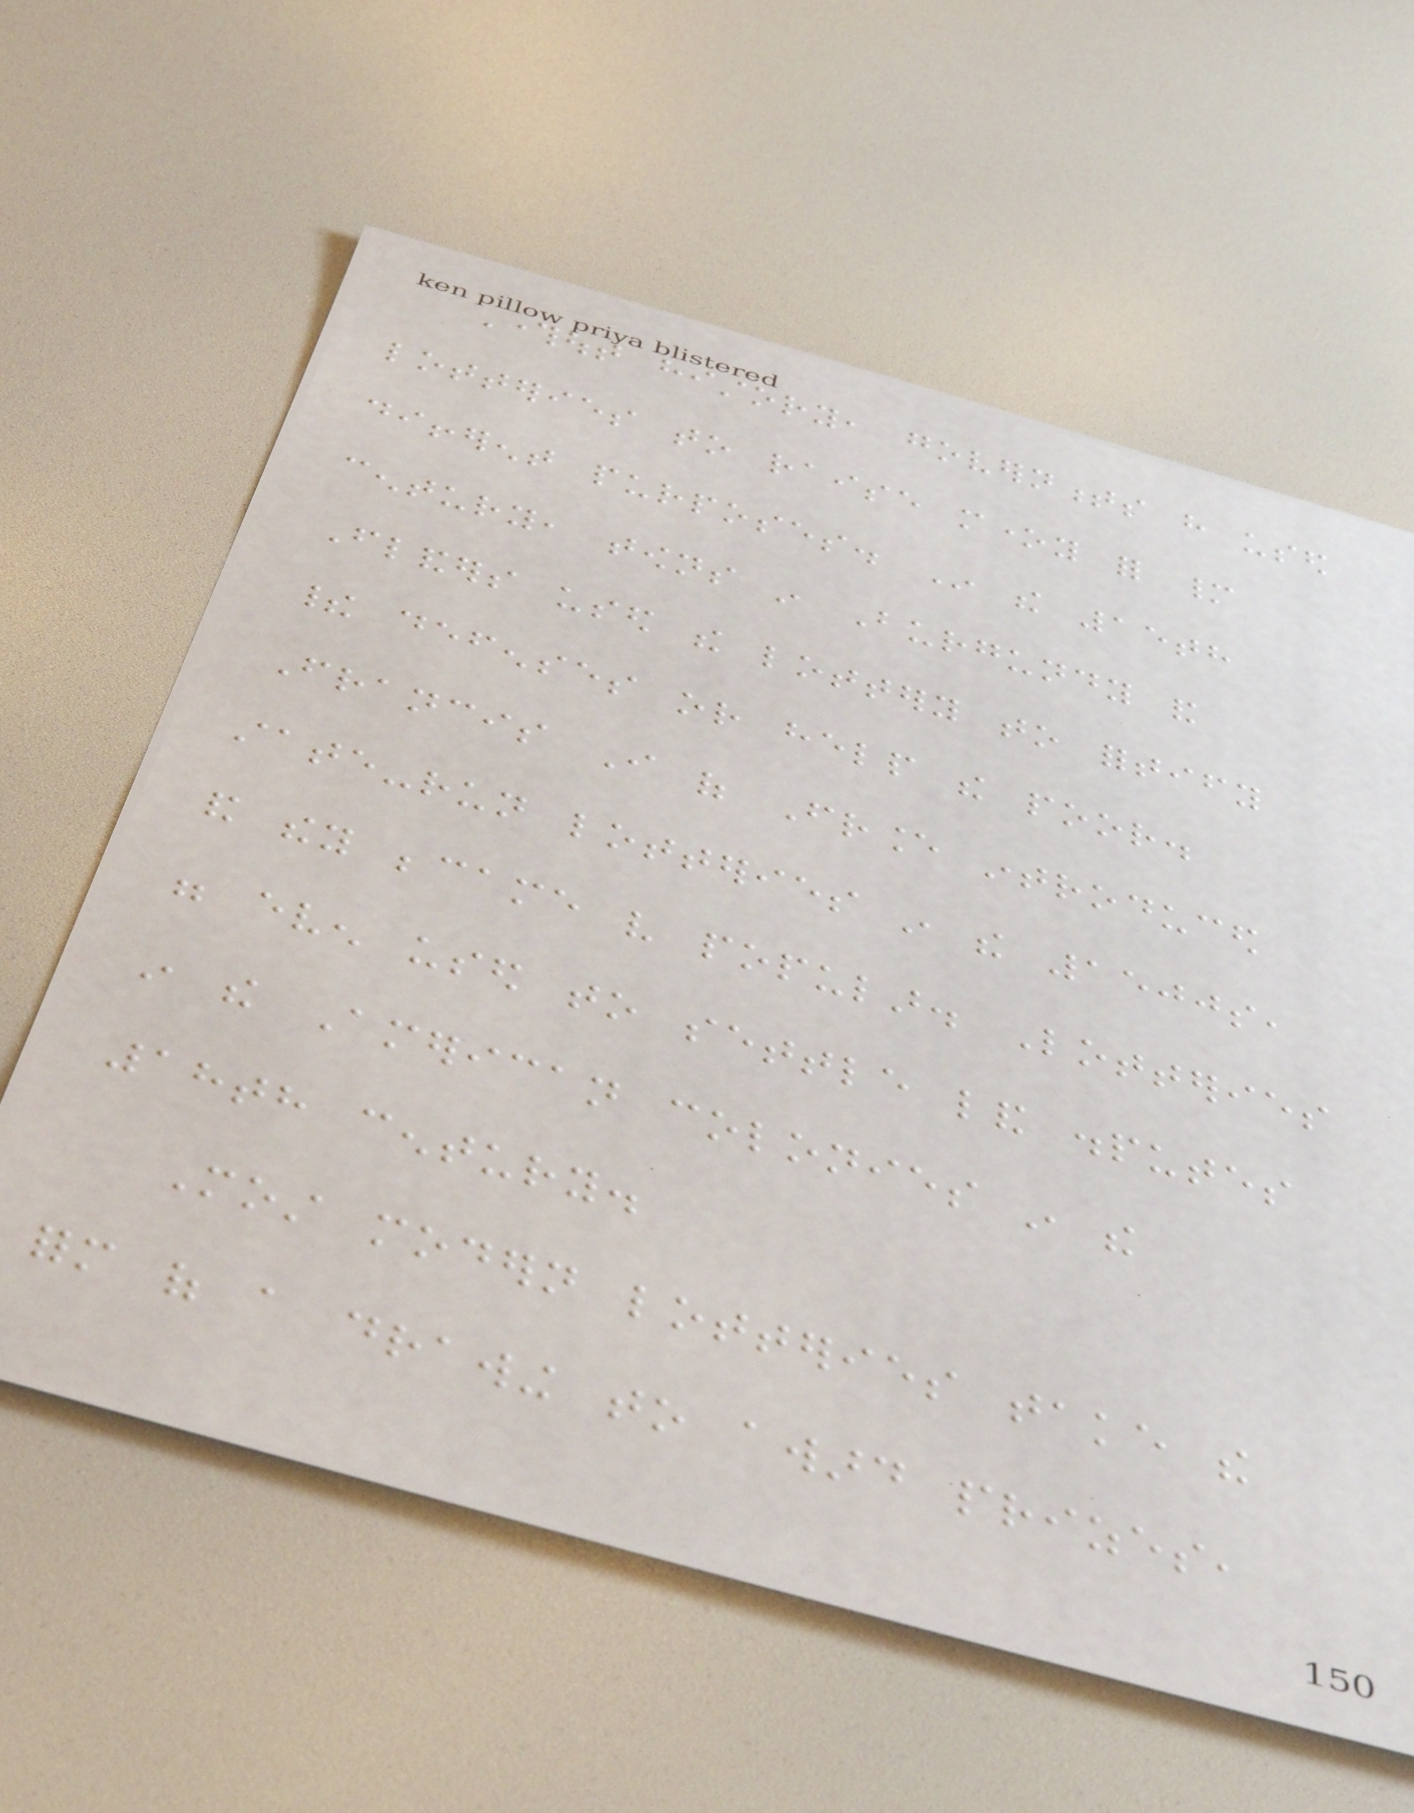Throughout history, governments have used
lotteries to raise money for many
different purposes. In the 15th
century, towns in Burgundy and
Flanders used the lottery to fortify
their defenses or help the poor.
Francis I of France introduced
state-run lotteries in the 1500s,
and they became very popular. Lotteries
were even used to settle land disputes
in the American colonies in the
18th century.
Most modern lotteries take the
form of a drawing to award prizes,
